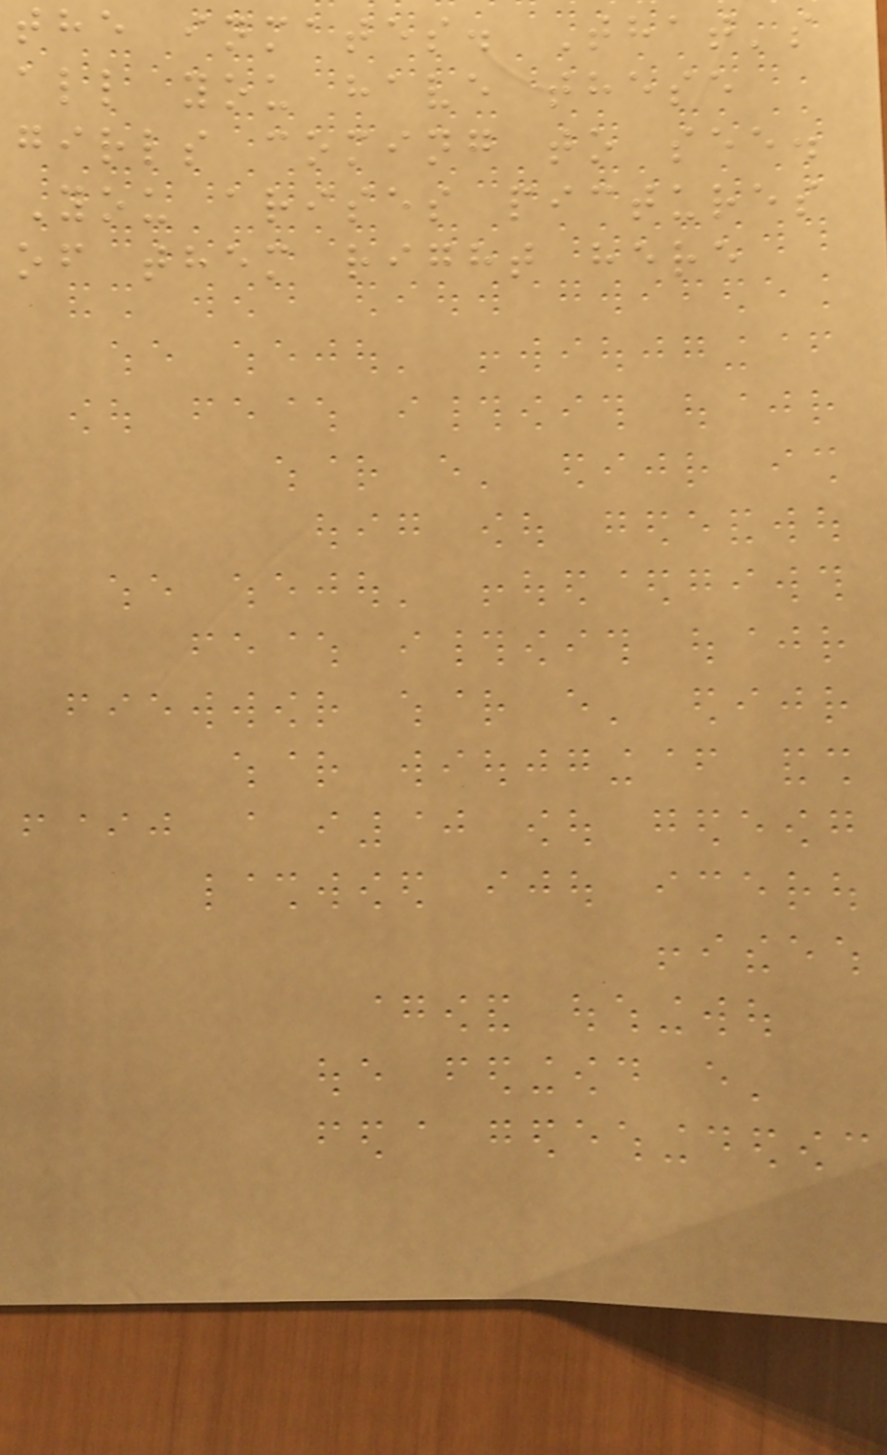the inmates. That's
all you have these
girls coming to see.
You arises pictures
of them right here
